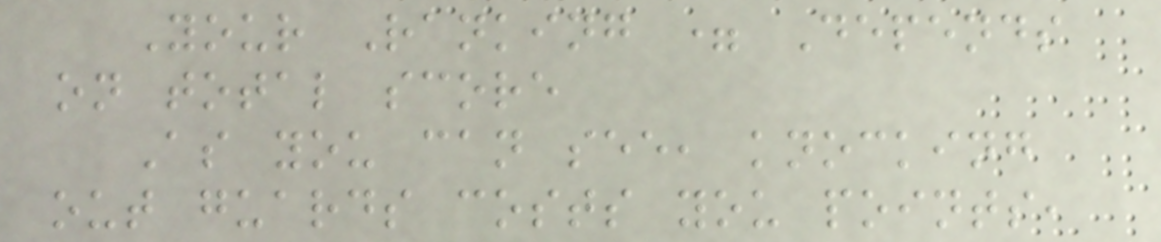Your Ranking = Depends
on total score
As you can see, knocking
out guards costs you points,
